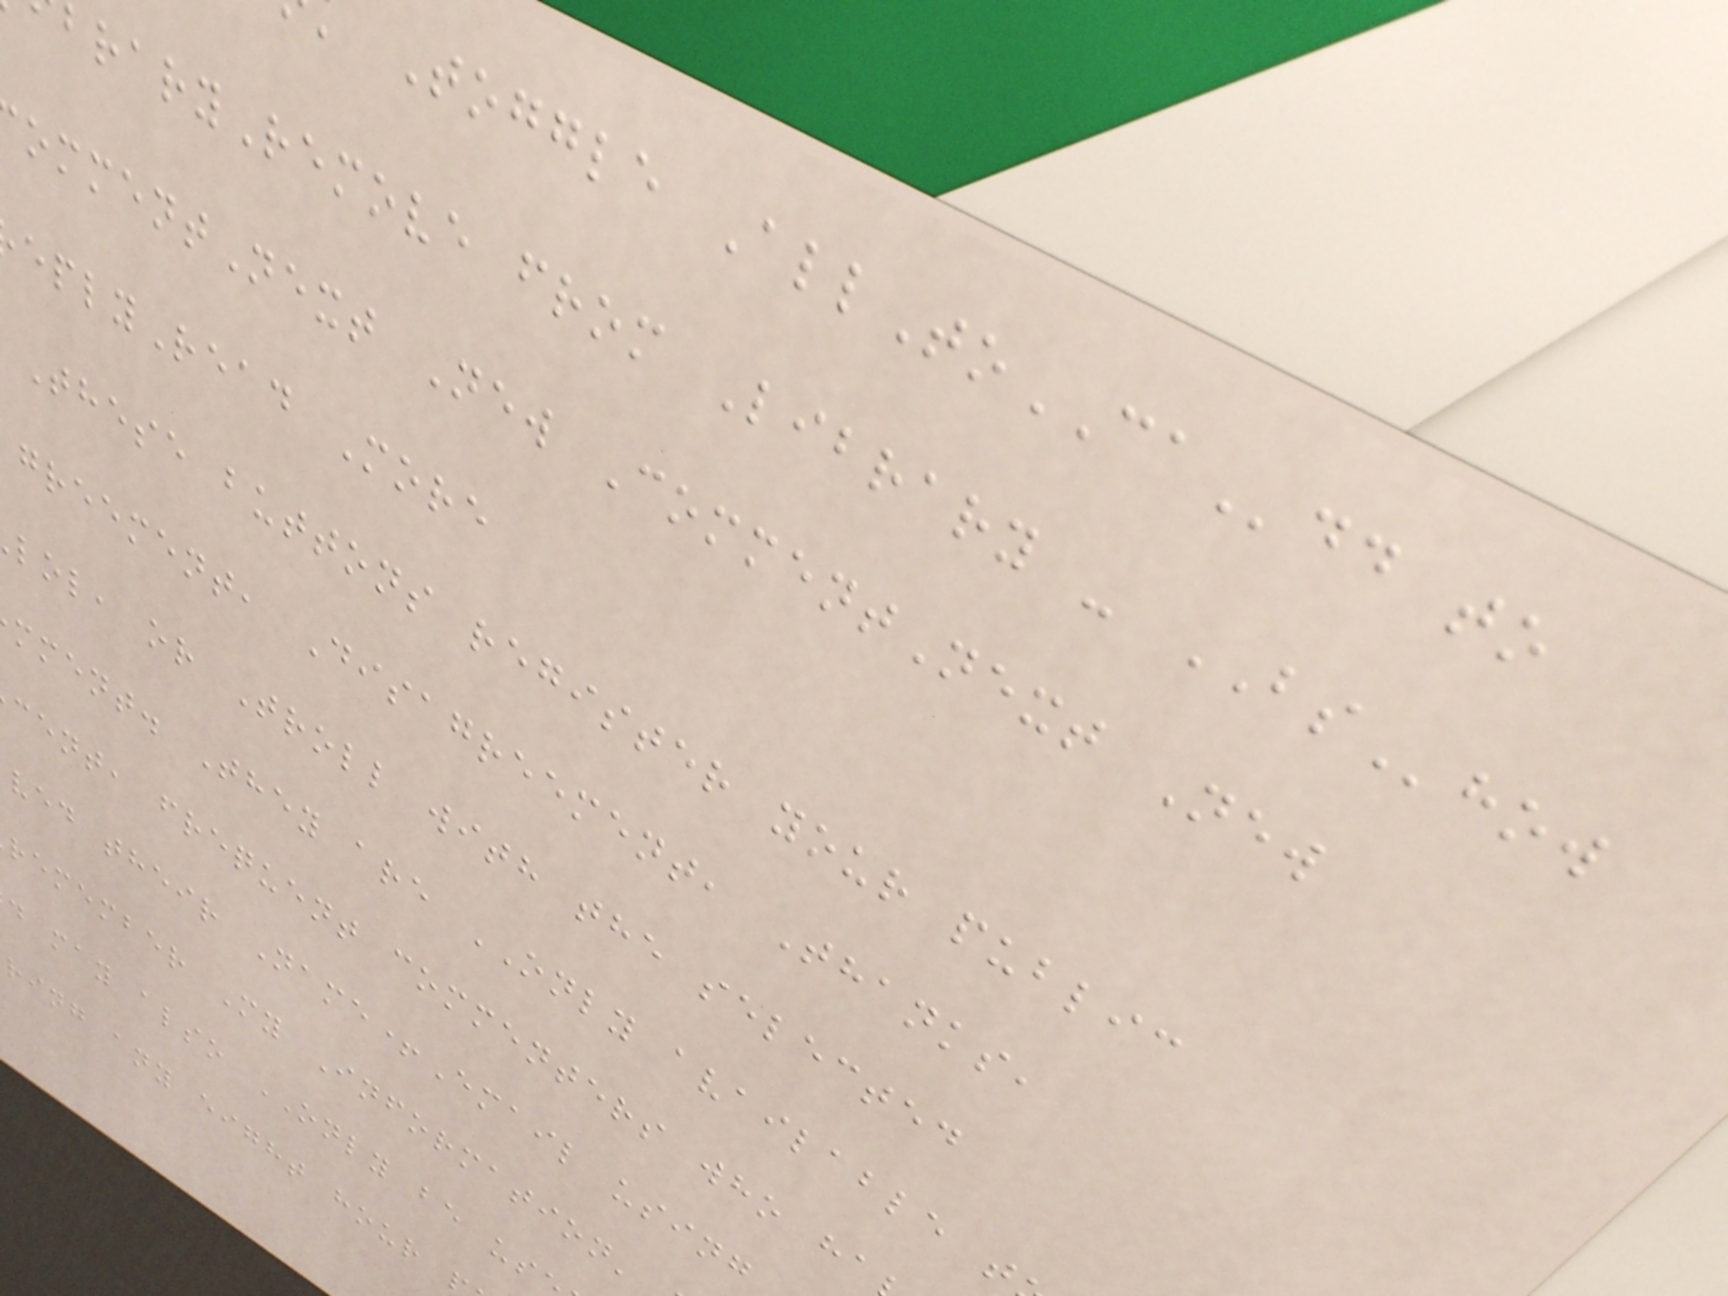Toggle AllToCAdd to
braryRemove from Library - BShow
ommentNext New CommentNext New
eplyRead More
These buttons register your public
greement, Disagreement, Thanks,
lol, or Troll with the selected
mment. They are ONLY available t
cent, frequent commenters who ha
ved their Name+Email using
remember My Information'
d may also ONLY be us
ring any eight hour
